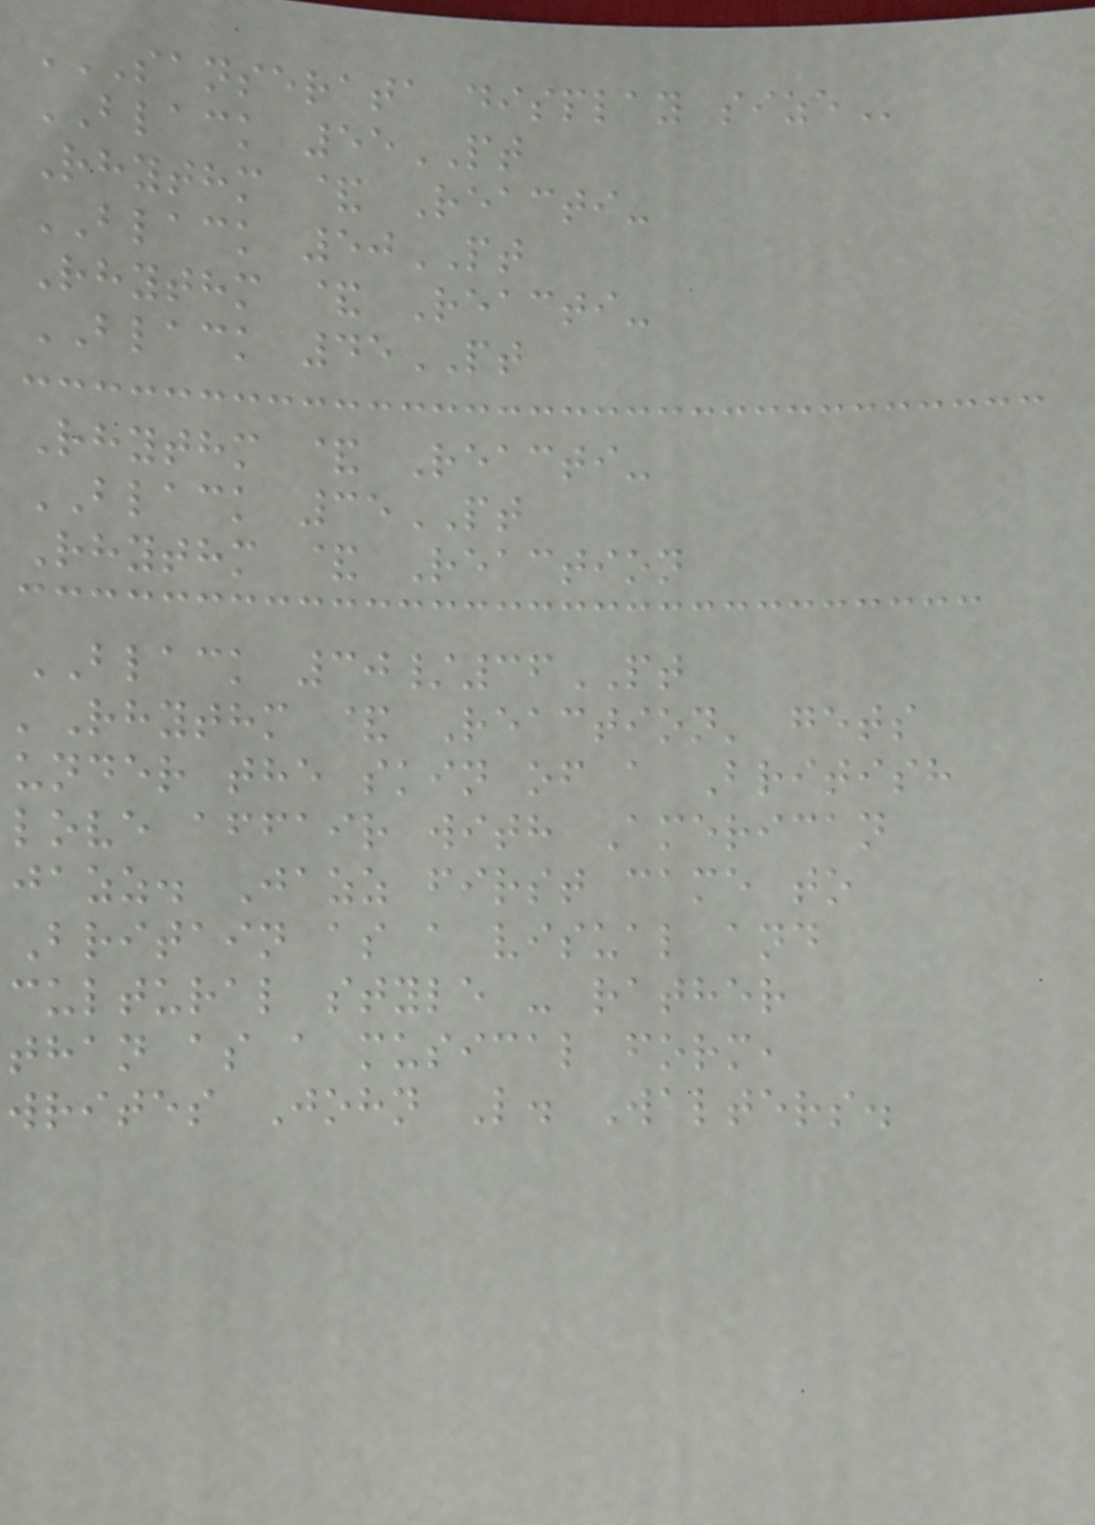SANSERATA DISPLAY SIZE
BLACK 55PT
Rhythm & Reacti-
BLACK 50PT
Rhythm & Reacti-
BLACK 45PT
Rhythm & Reacti-
BLACK 35PT
Rhythm & Reaction
BLACK 30/36PT
'Rhythm & Reaction' gets
under the skin of a British
love affair with American
jazz. Jazz first came to
Britain as a visual and
cultural style - rather
than as a musical form,
writes John L. Walters.
